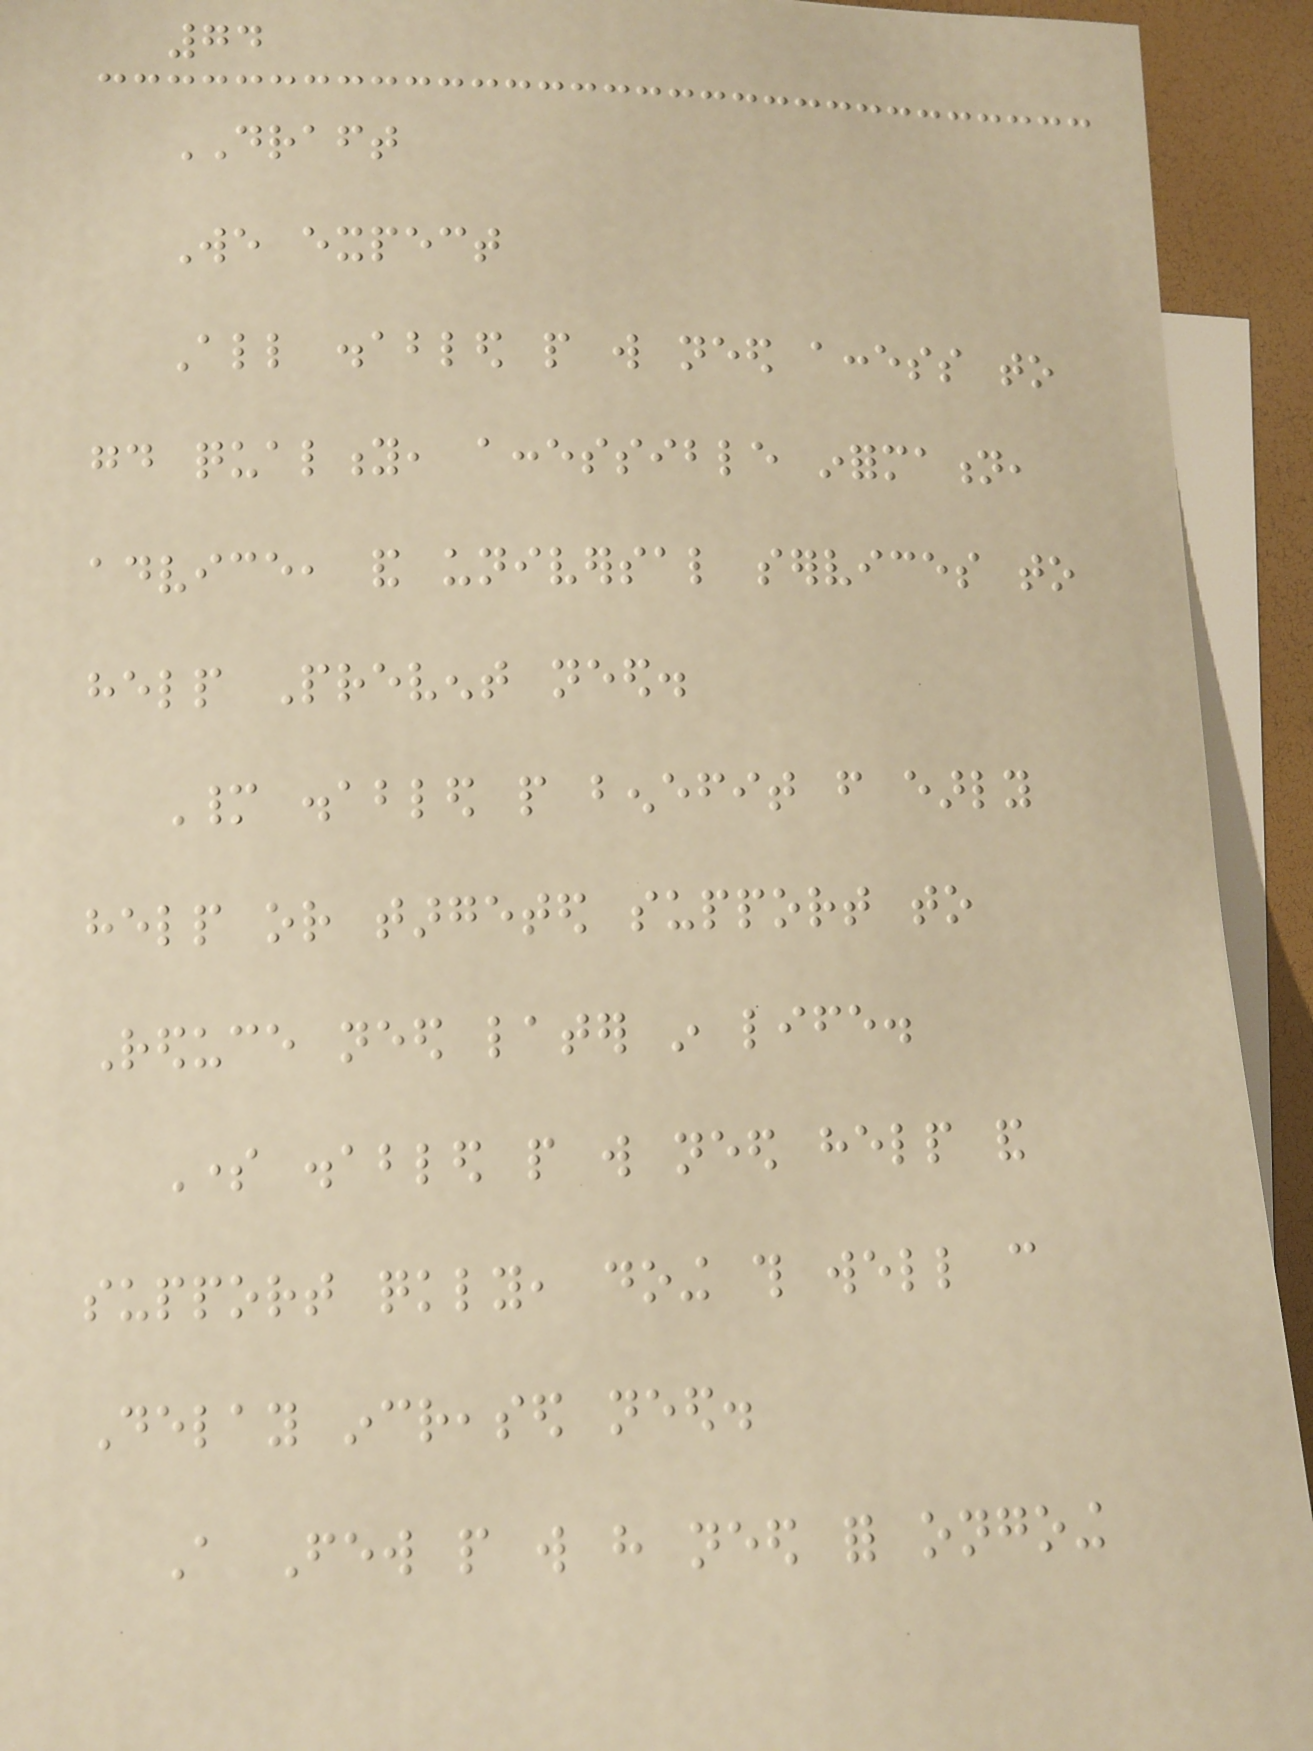74
DRAFT
We expect
All disabled people will need access to
good quality, accessible information,
advice, and universal services to
help Prevent need.
Many disabled people benefit from early
help or targeted support to
Reduce need later in life.
Some disabled people will need help and
support quickly, doing this well can
Delay increased need.
A Few people will have need for ongoing
